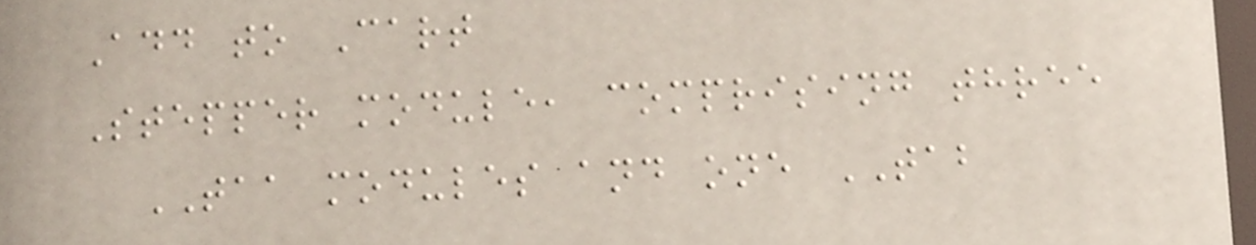Add to Cart
Stepper module, comprising three
TAA modules and one TAB
